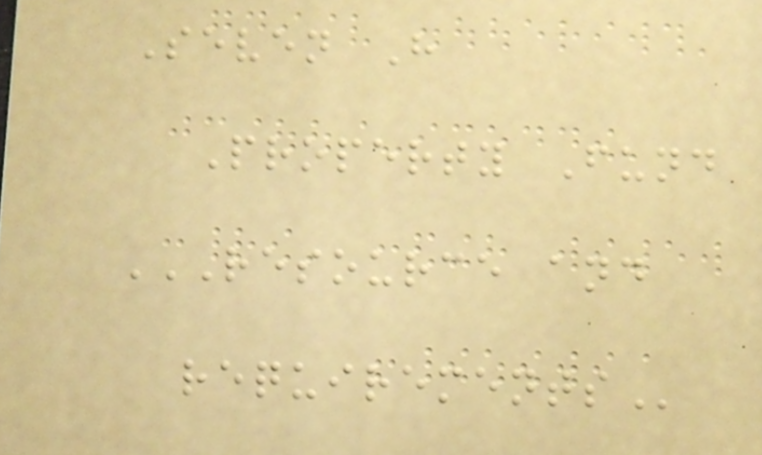Seven H
Property Fund
RESOURCE AND
REQUIREMENTS
